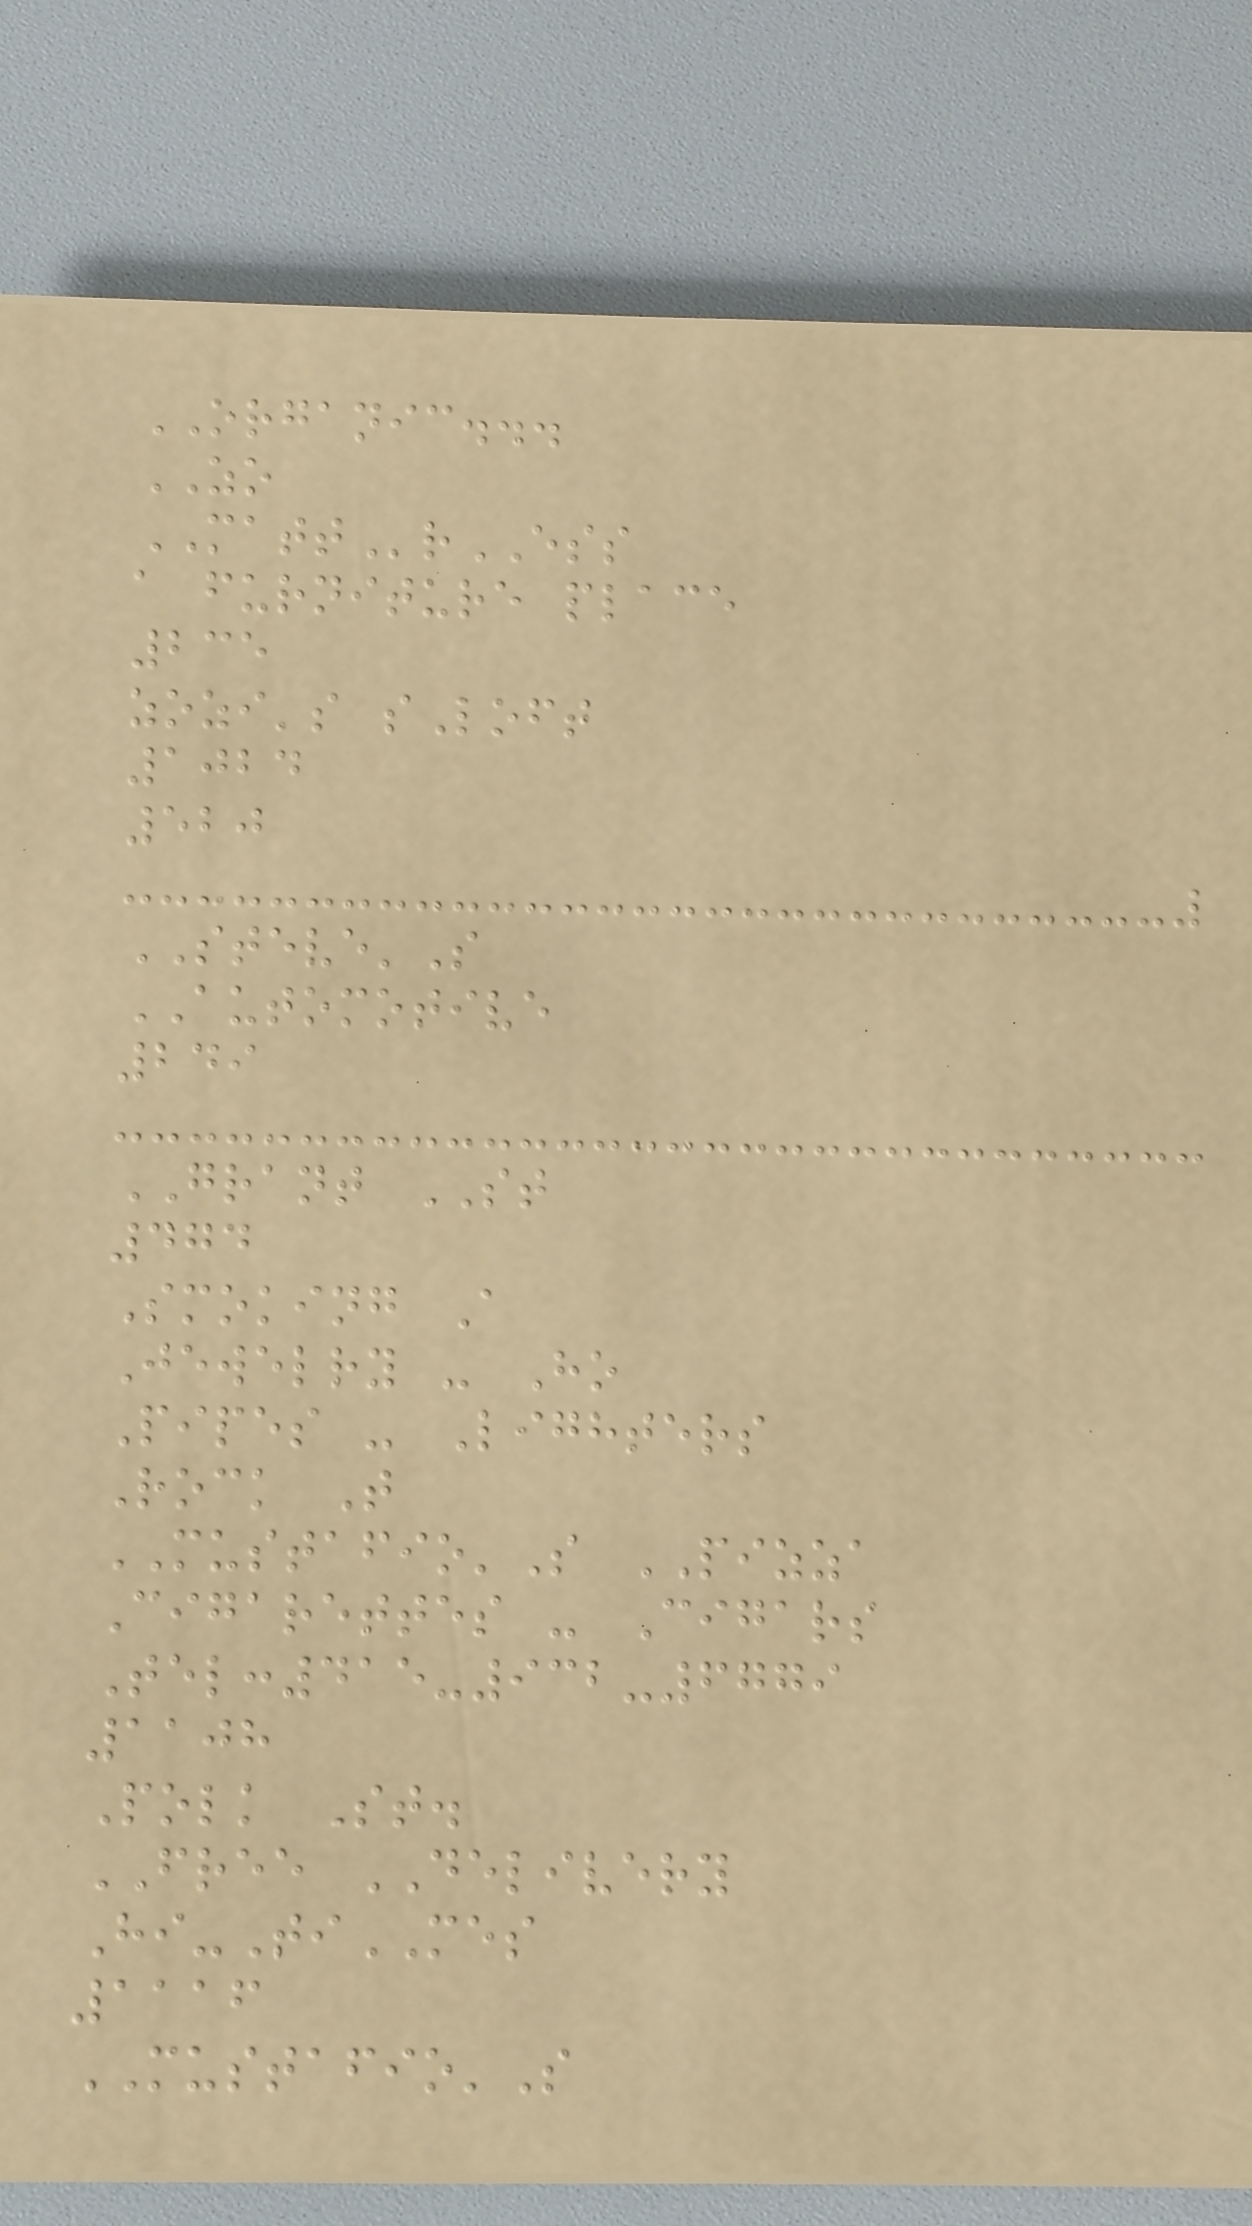ORGANIC...
ZO
MATTrESS
a furniture place
235
zozi's sLoft
1024
520
STEVE'S
AUTOMOTIVE
249
GRANT ST
474
Smoking A
Jewelry - Ho
Pipes - Lighters
Rock T
MUSTAFIO'S PIZZA
Cigarettes - Cigars
Tel:415-932-6779
1108
Polk St.
FREE DELIVERY
Hi-TiMES
1116
MUSTAFIO'S
